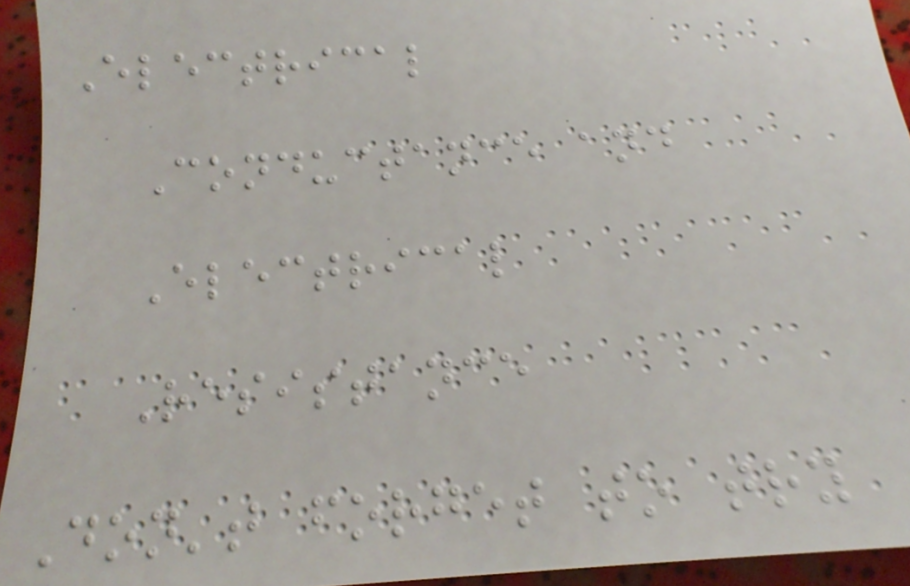Electrical
Conductance and
Electrical
Resistance
Don't forget to try
